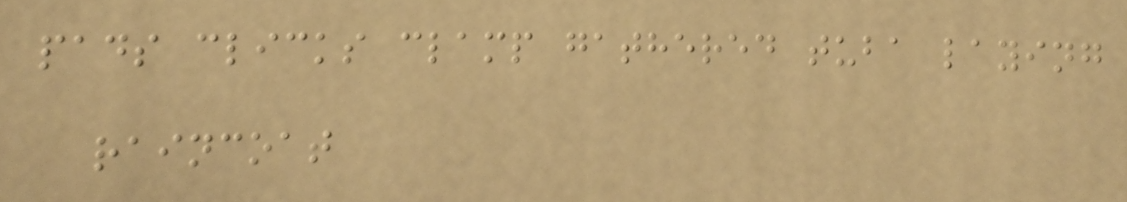pads clicks clamp gathered tuba laying
raincoat
